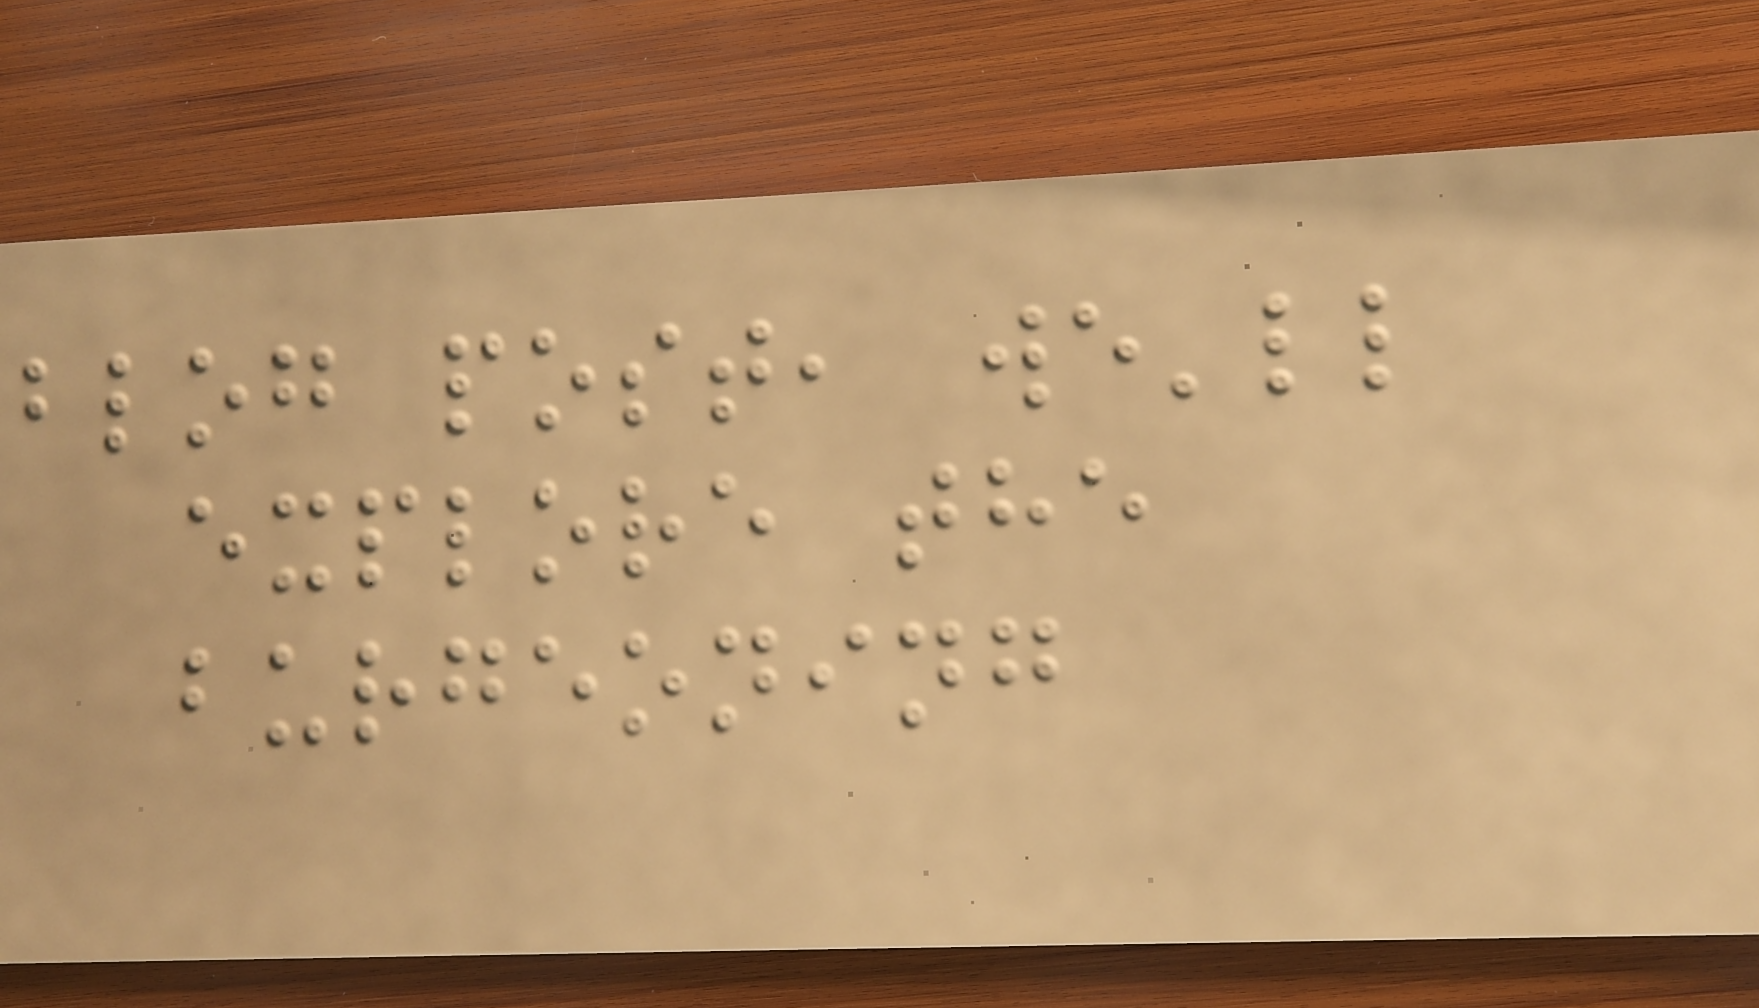blog post, we'll
explore the
burgeoning
